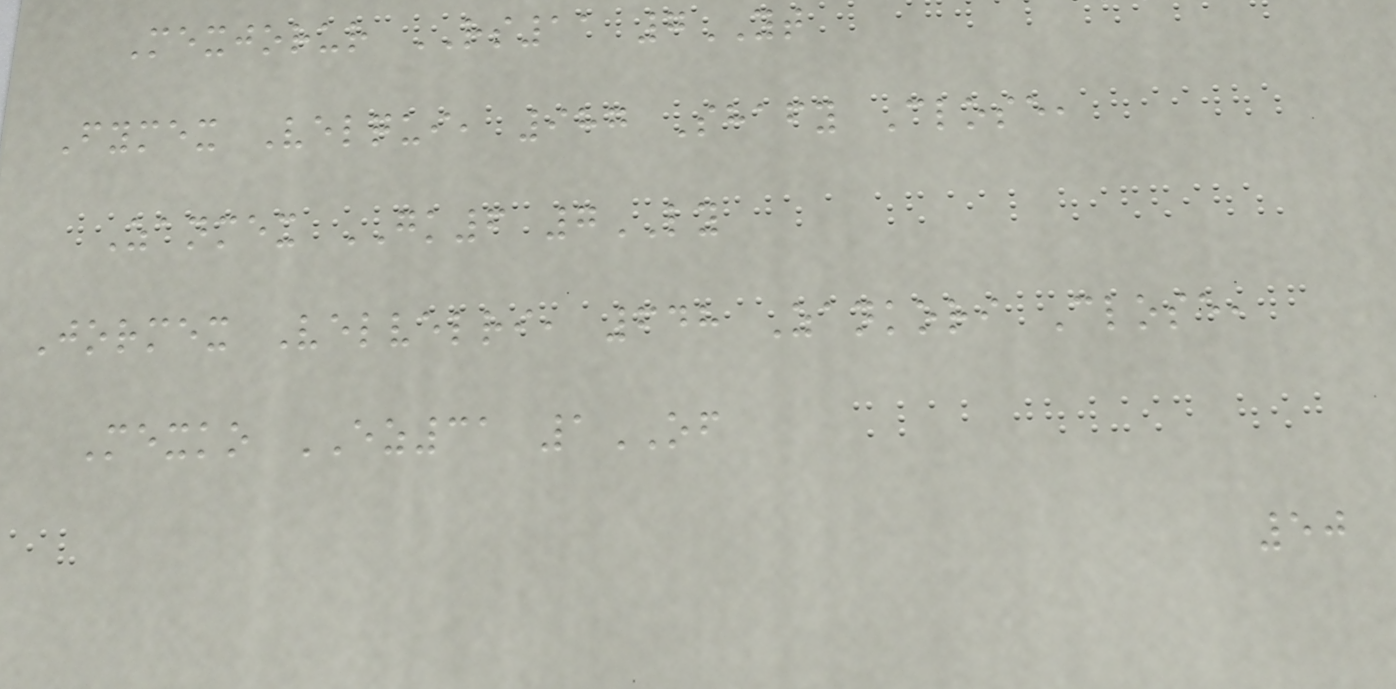Mexjorur RS11 7YT
Fymex Velqui, 987 Shafy Close,
Zanmex GK6 7LY
Jormex Velvelri, 648 Zankori Close,
Mexko EZ31 1OF
50
